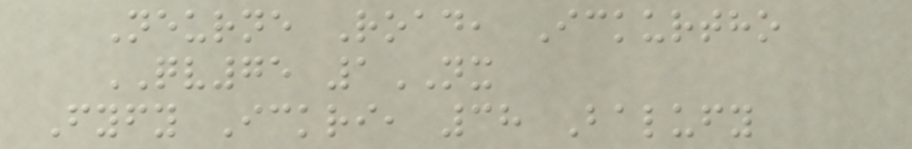Neurne Road, Ickurtho
QV75 1NX
Fyfy Ickri, 38 Balufy
